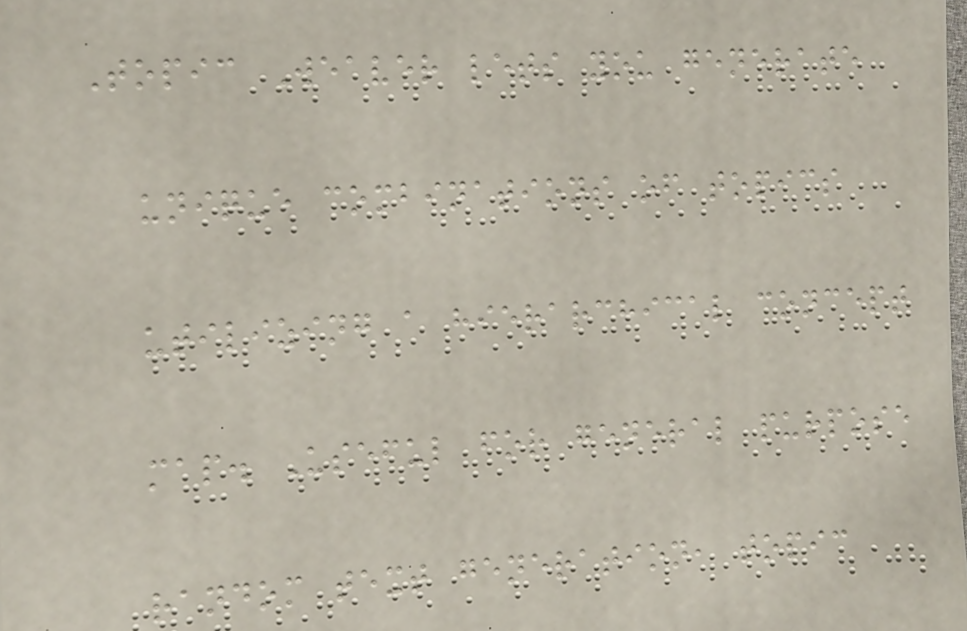Topic Weaver lets you generate
unique combinations of topics
utilizing a hierarchical concept
map. Useful for general purpose
random text generation, topic
